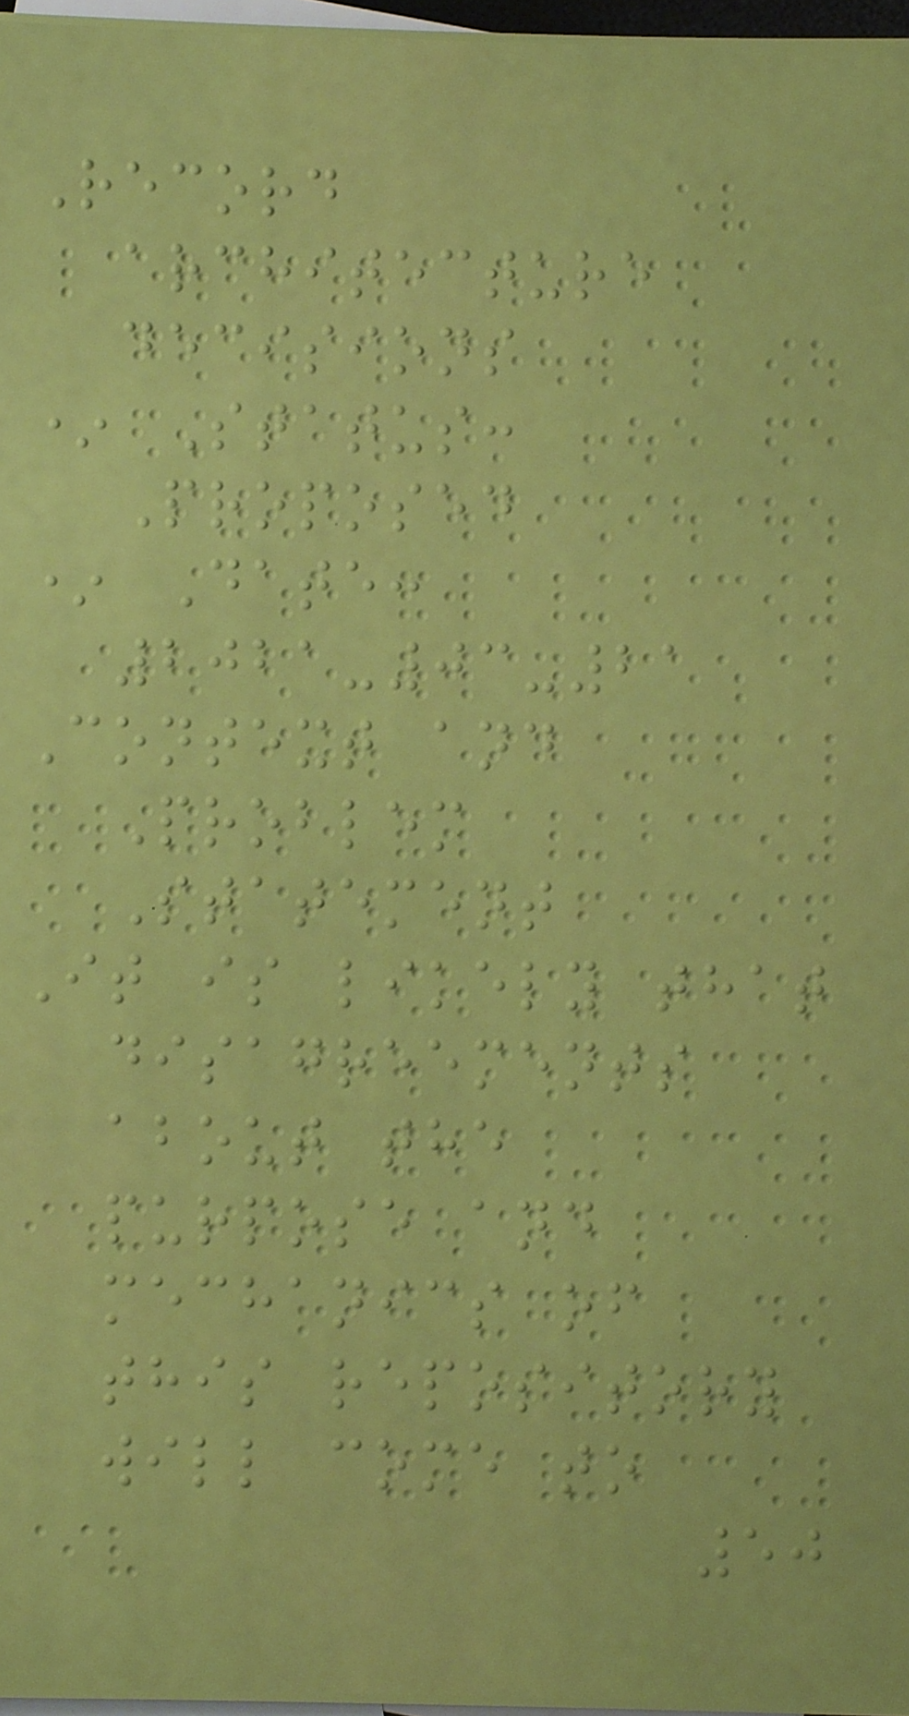Record
architecture
decisions
* Status:
Proposed
* Date:
2021-03-21
Context and
Problem
Statement
It is likely that
disagreements
about the
purpose and
mechanics of
this repository
will come to
50
